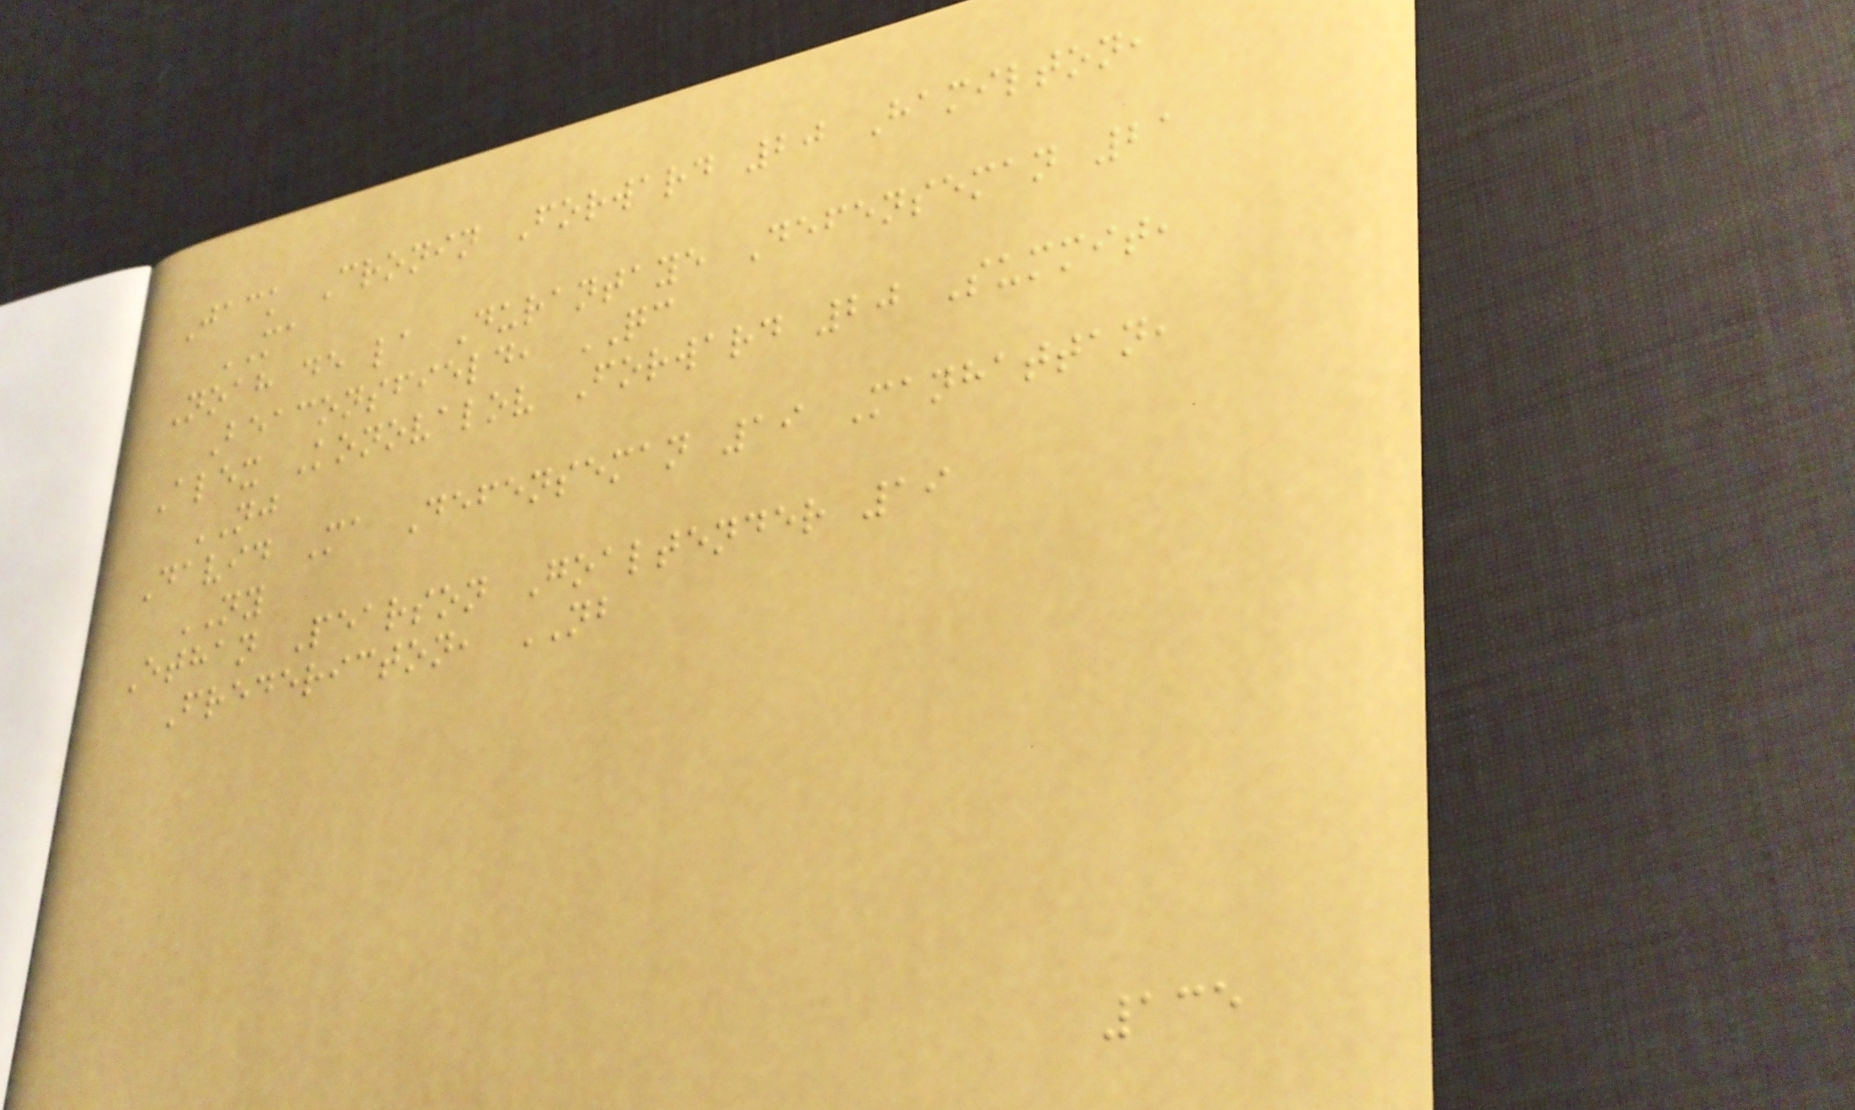Jack Cronin Forward 20 Hamilton,
MA
Noah de la Durantaye Defenseman 21
Beaconsfield, QC
Alex Konovalov Forward 20 Summit,
NJ
David Ma Defenseman 19 Manhattan,
NY
Ethan Pearson Goaltender 19
Fredericton, NB
135
